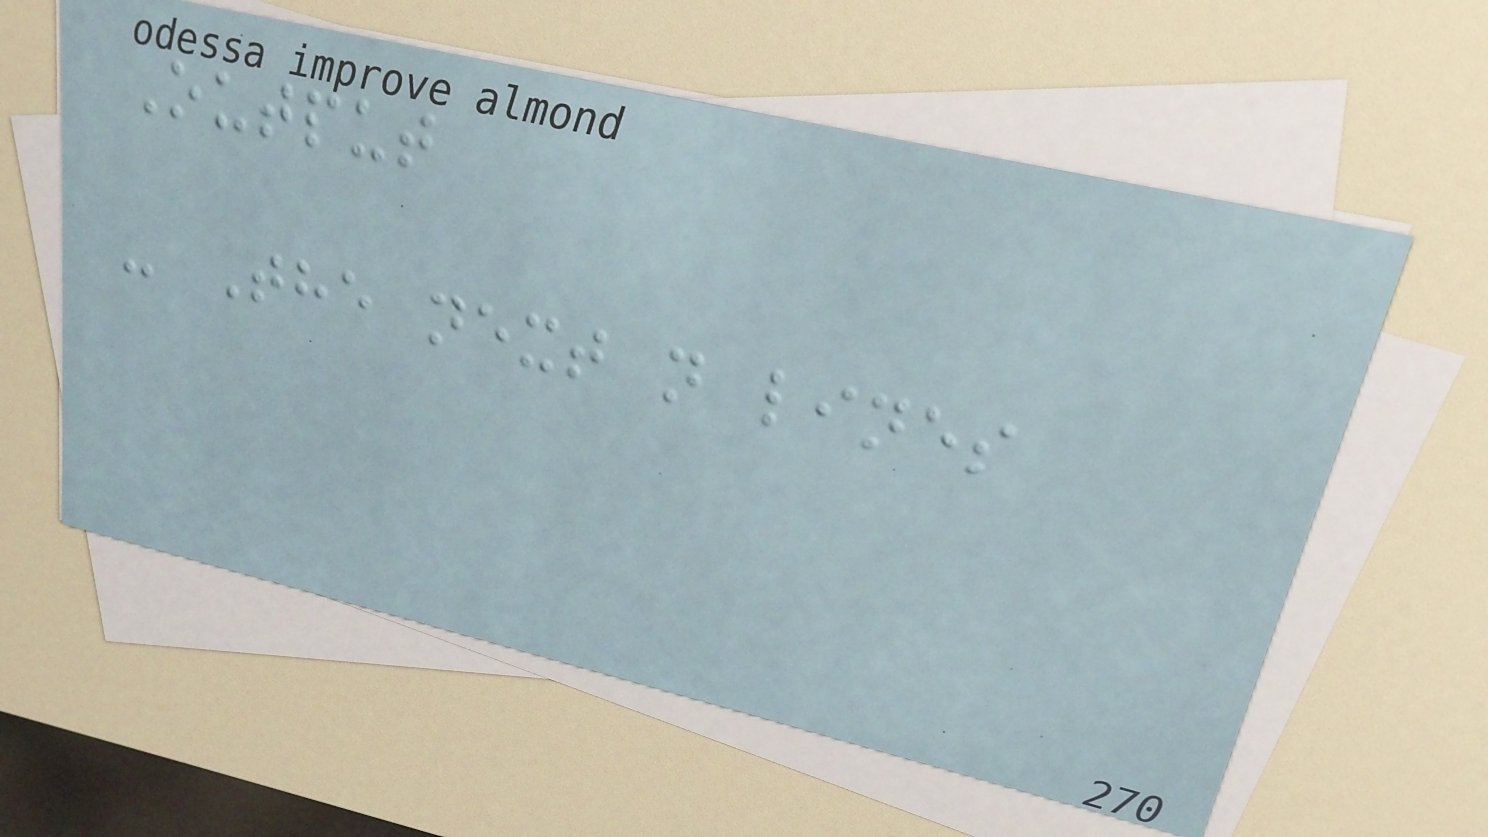Output
- The next n lines
